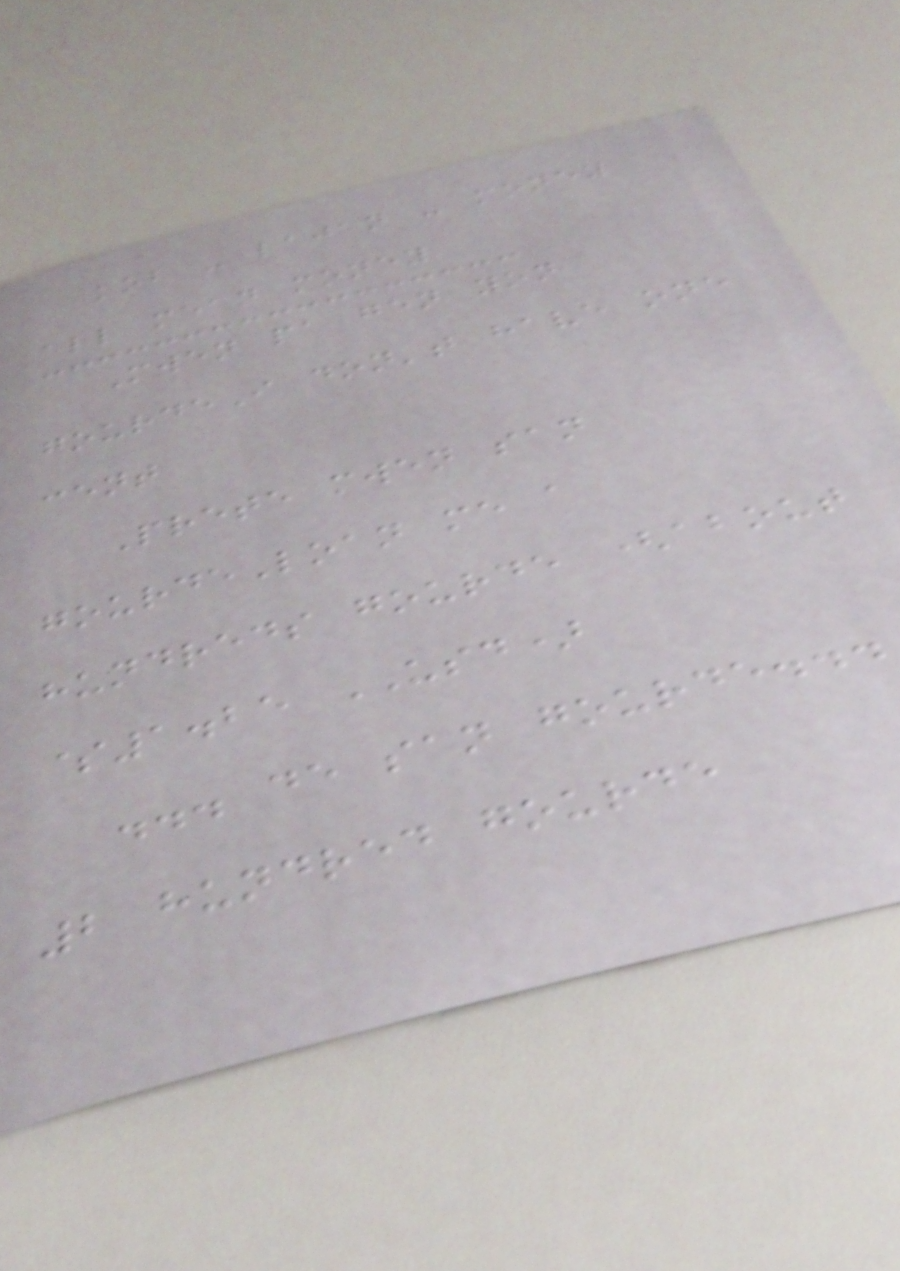kob - lajan - money
all mean money
Mwen pa gen yon
gourdeI don't have one
cent
Prete mwen san
gourdeLoan me a
hundreds gourde (about
$1.25 USD)
... de san gourde...
2 hundred gourde
